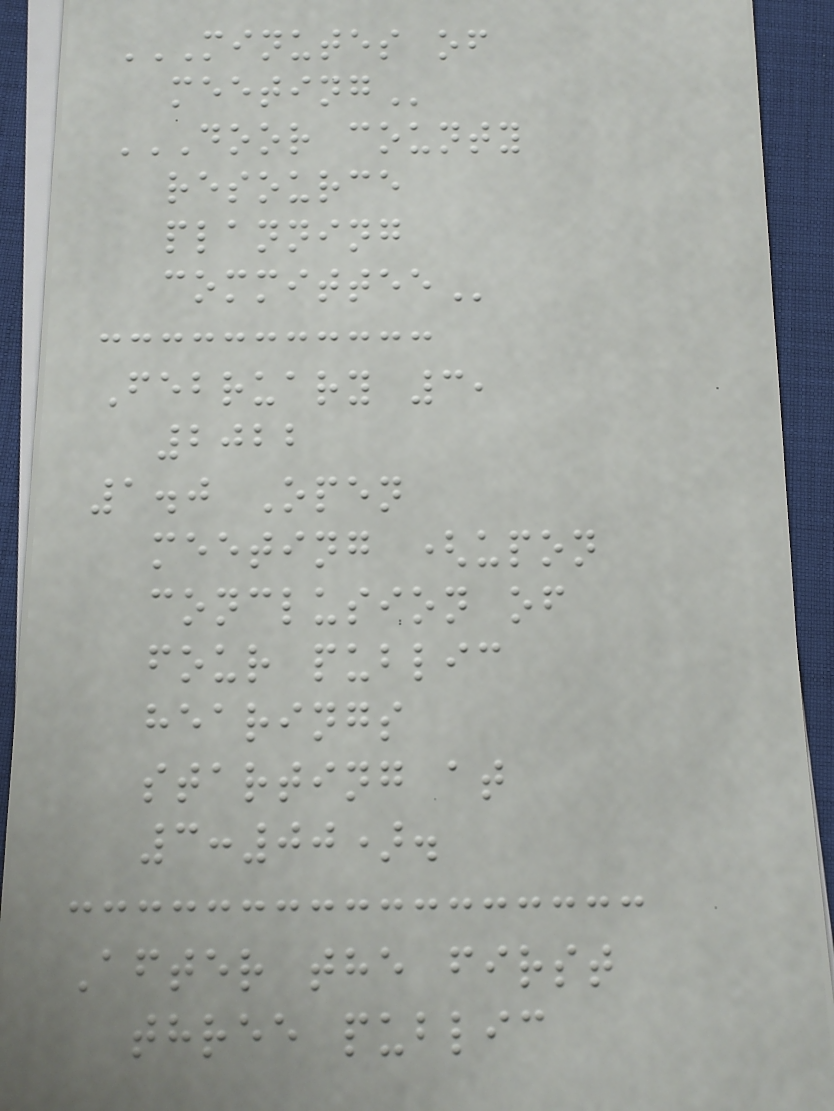MINUTES OF
MEETING
DOOR COUNTY
RESOURCE
PLANNING
COMMITTEE
February 3,
2022
1.0 Open
meeting (upon
conclusion of
four public
hearings
starting at
3:00).
After the first
three public
